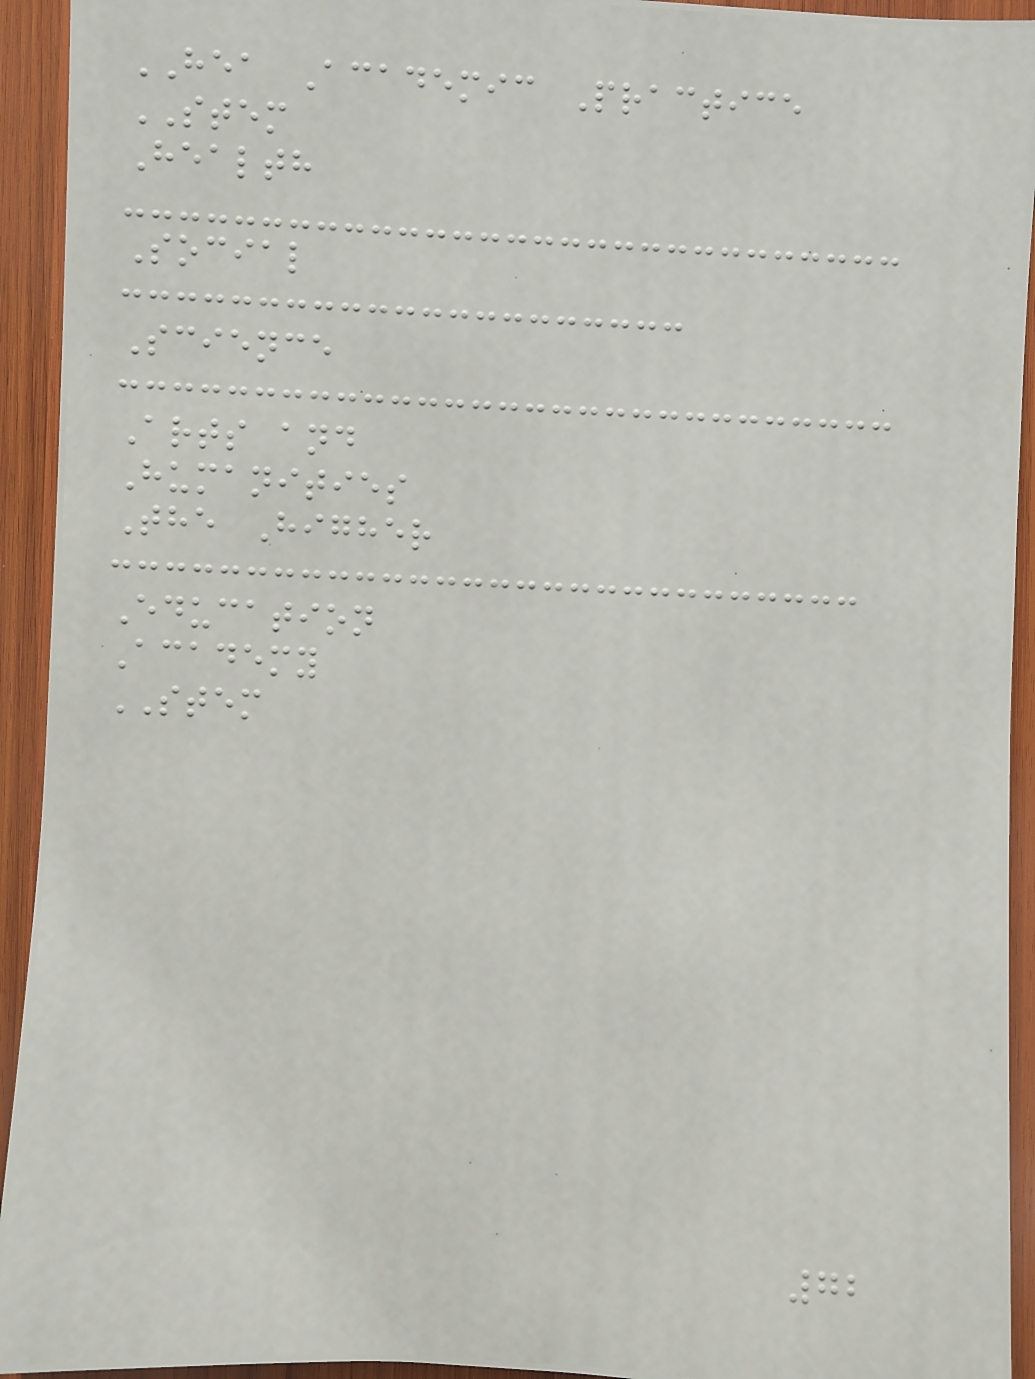HEA Academic Practice
STEM
Health
Social
Science
Arts and
Humanities
The Higher
Education
Academy
STEM
72
